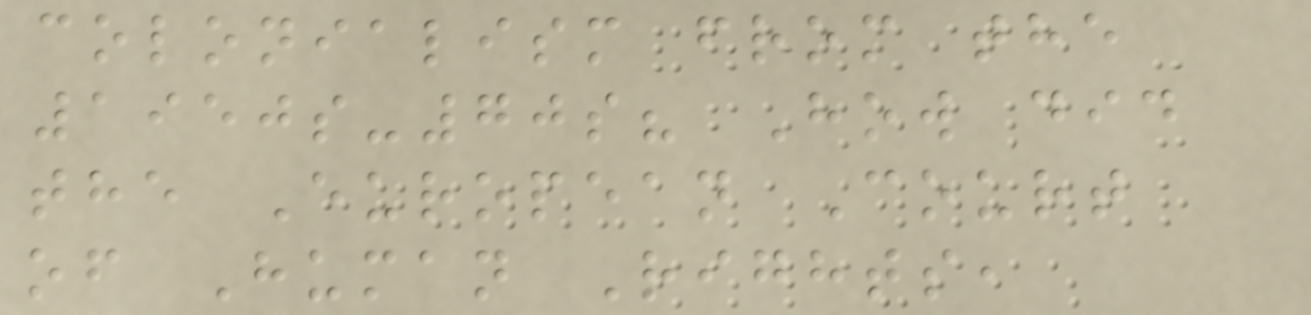colonialism from the
1950s-70s? How did
the European Court
of Human Rights,
